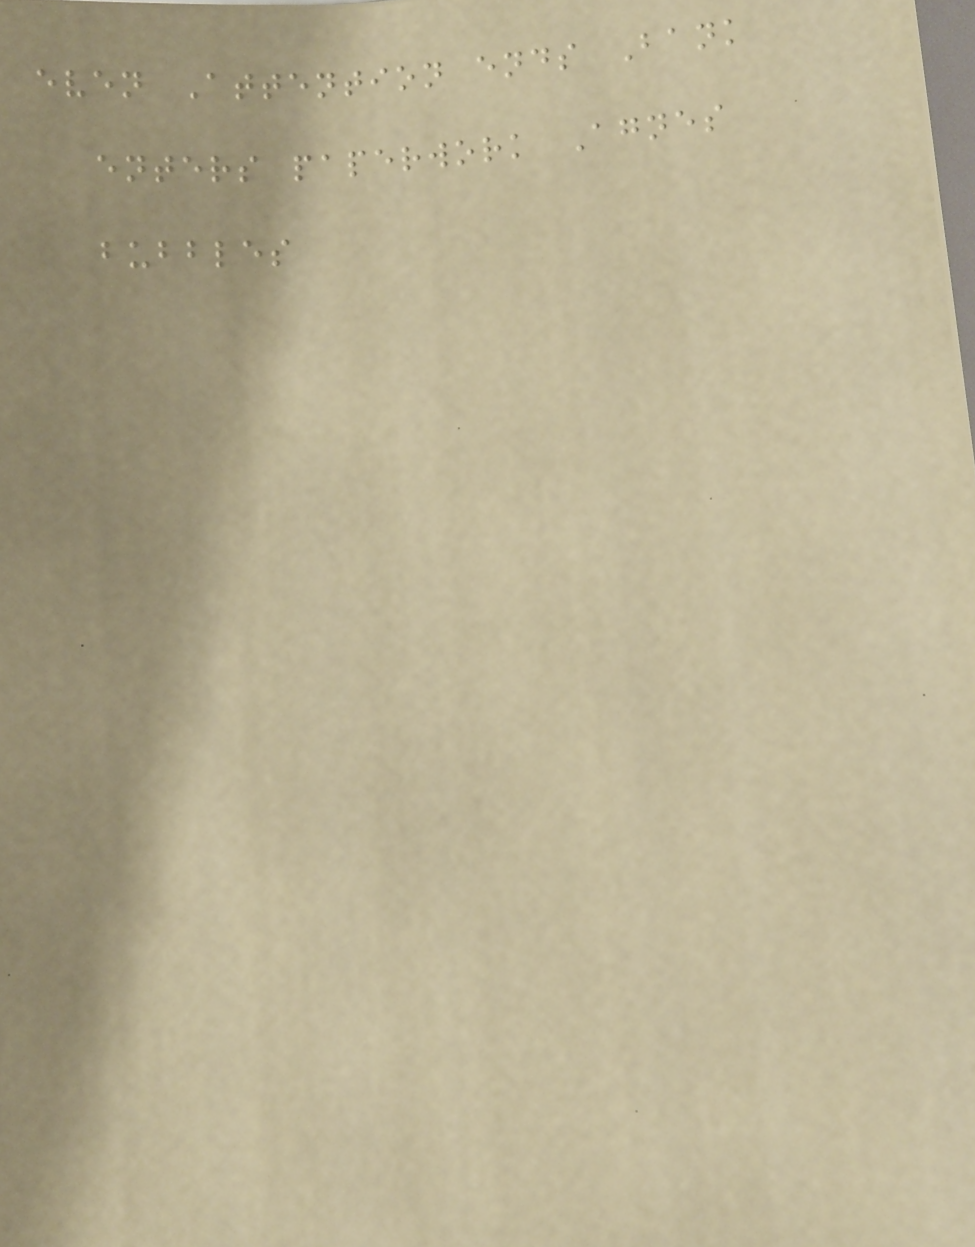even Attention ends Bank
enters paperwork Agnes
bubbles
